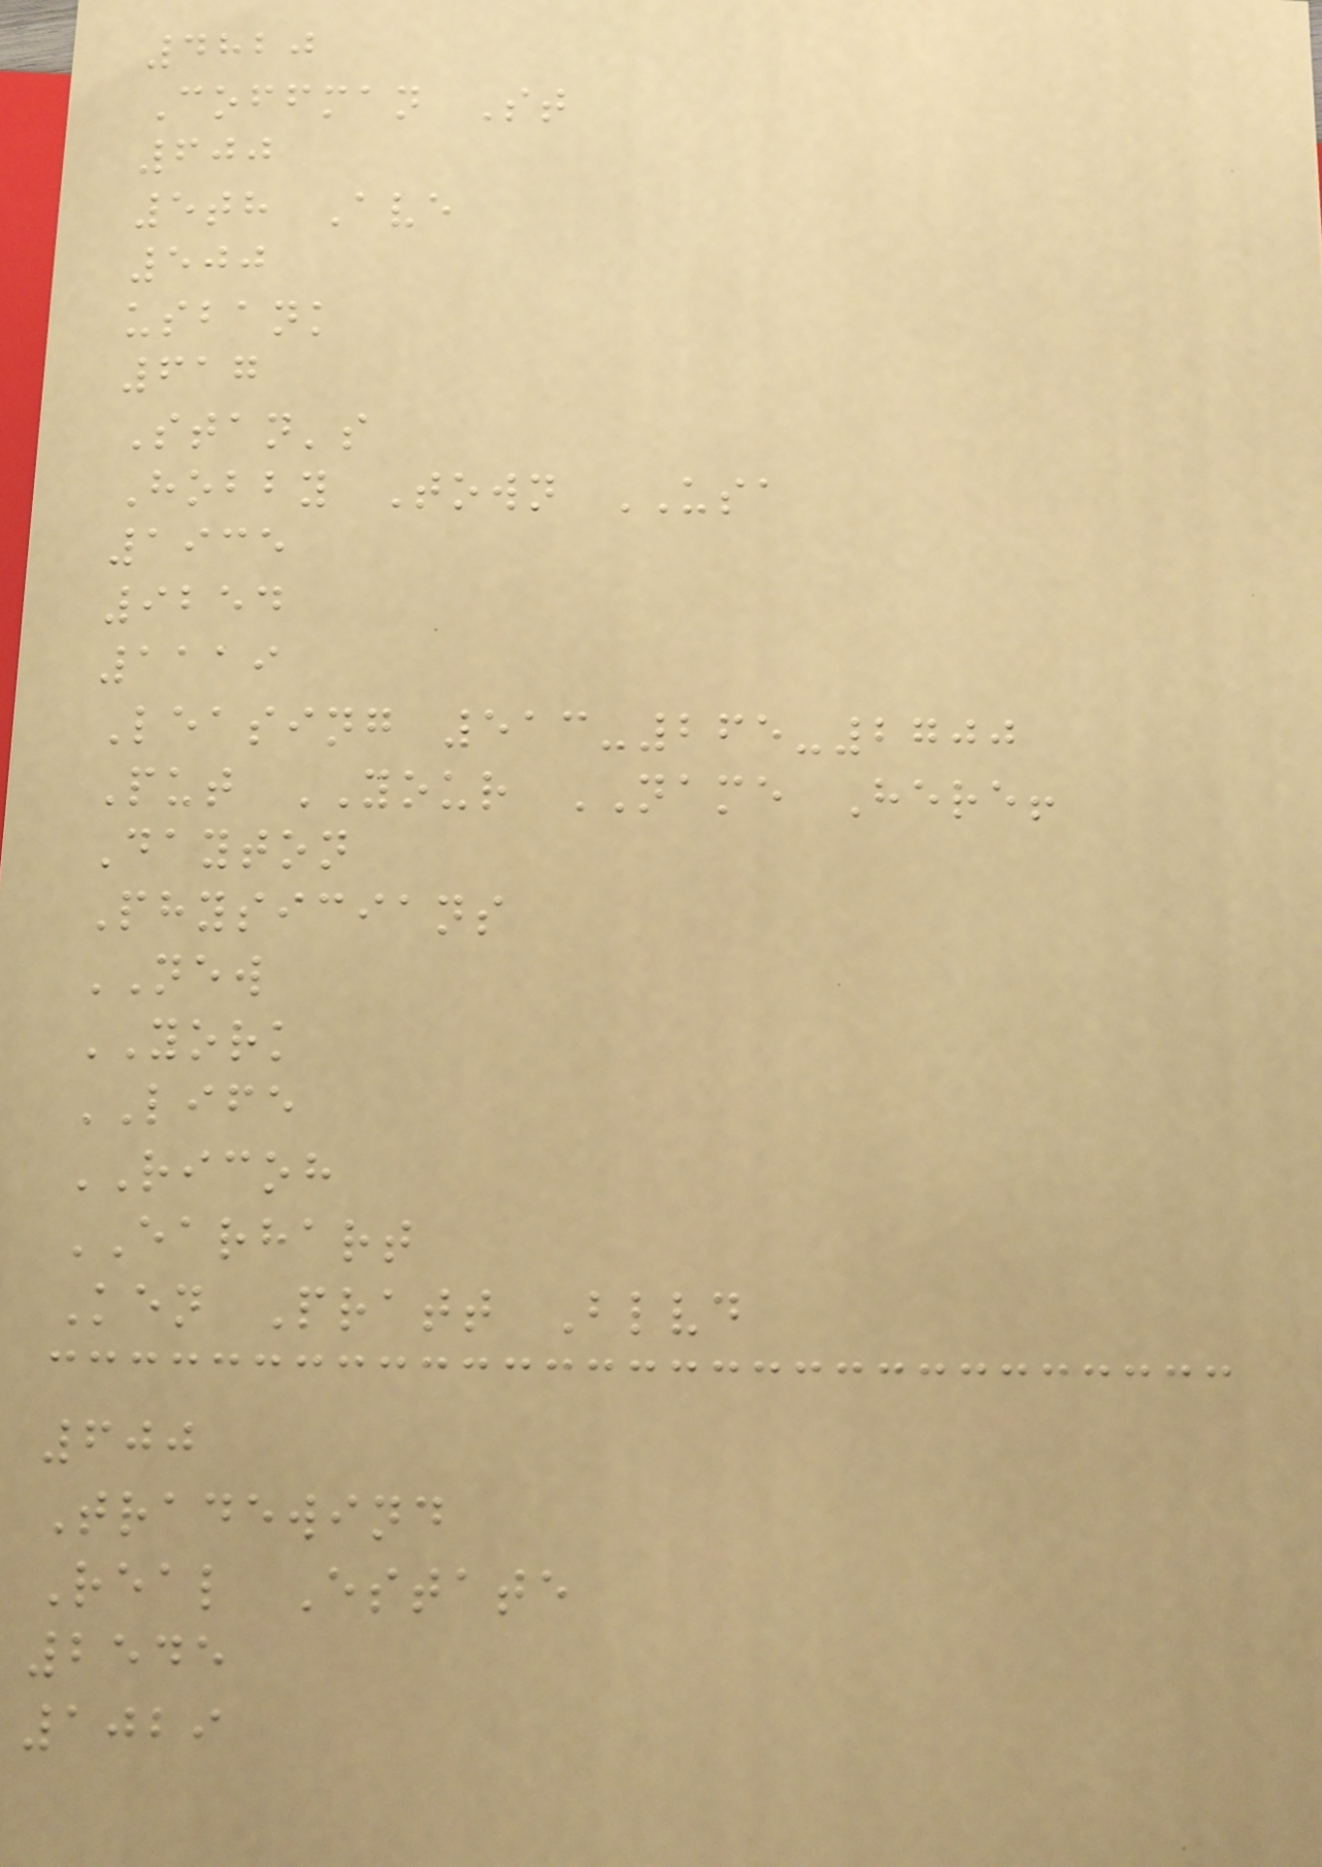4820
Coffman St
600
5th Ave
500
usbank
617
Stan's
Hobby Town USA
1935
9254
1119
Leasing 513-265-2700
Put YOUR NAME Here!
Dayton
Physicians
NEW
YORK
LIFE
RICOH
EARHART
Ken Pratt Blvd
600
Tradewind
Real Estate
2545
1029
